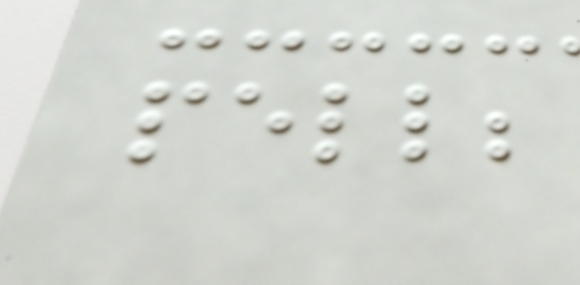pell;
